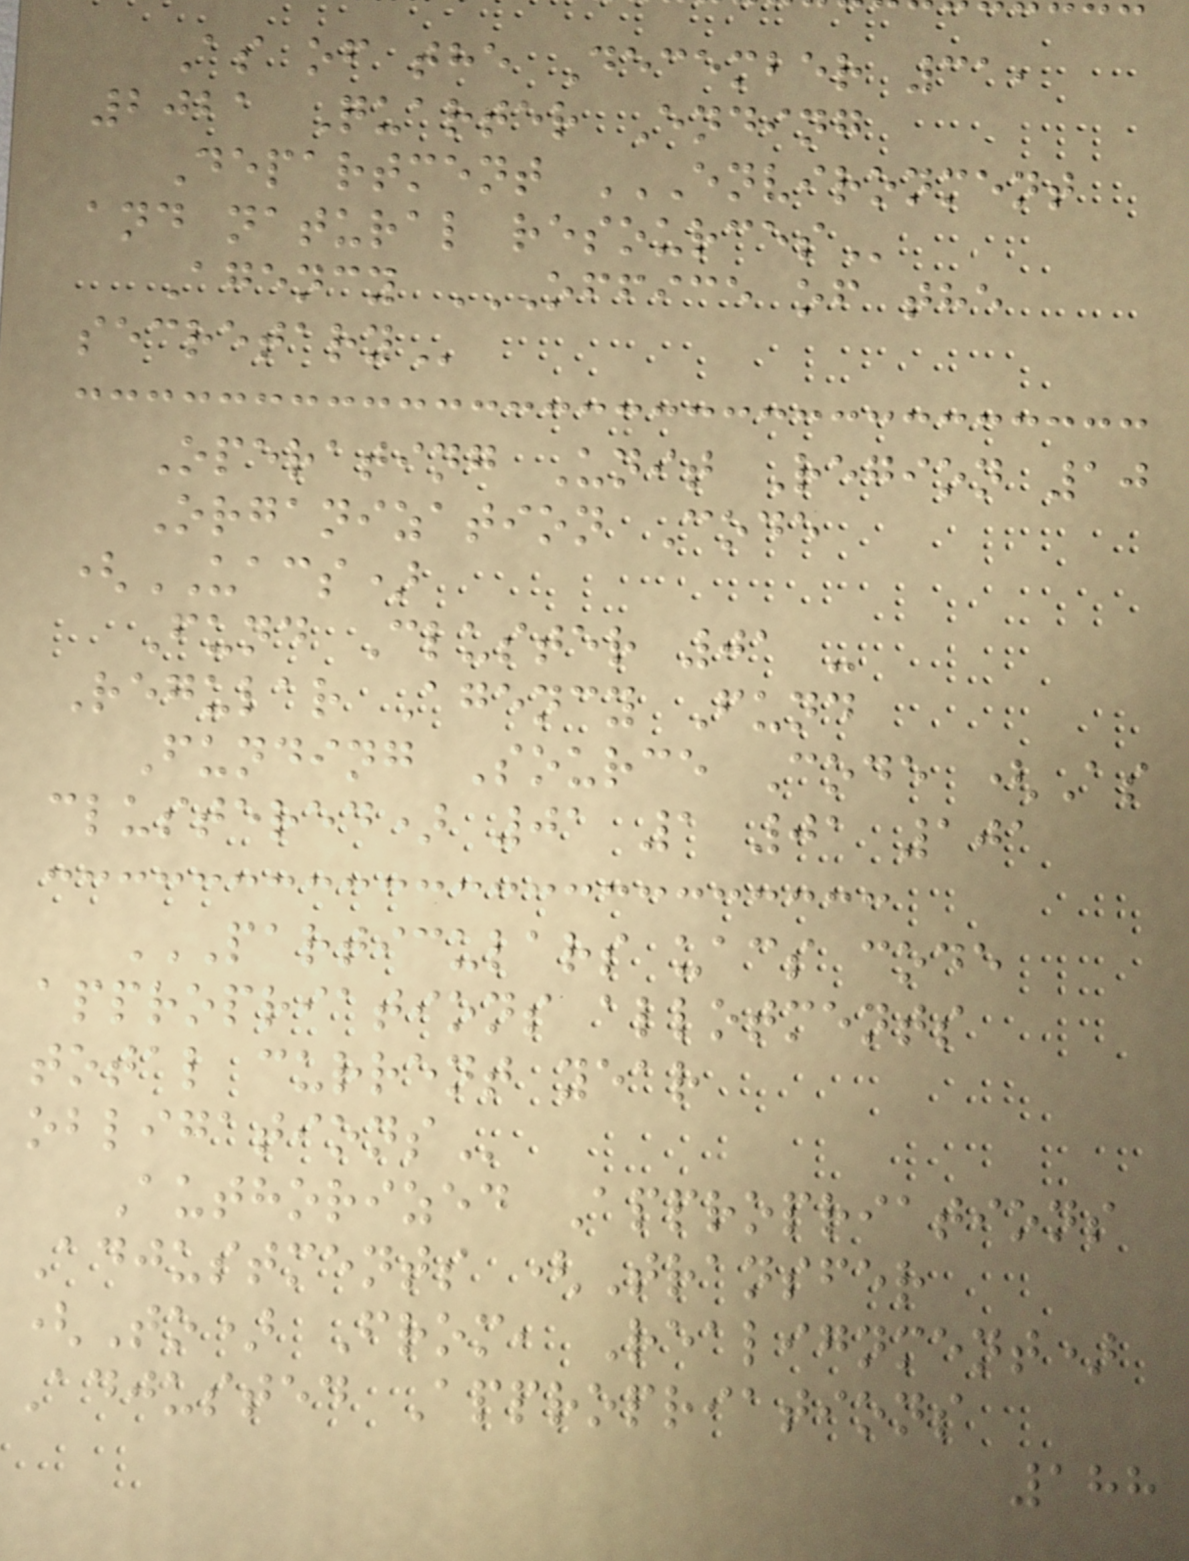As of the December 31,
2021 Quarter Ending
Department ENVIRONMENT
AND NATURAL RESOURCES
Agency OFFICE OF THE
SECRETARY
Operating Unit Region 10
Organization Code
(UACS)
Fund Cluster 01 -
Regular Agency Fund
Funding Source Code (As
clustered) 01 1 01 101
PARTICULARS UACS CODE
APPROPRIATIONS ALLOTMENTS
TOTAL CURRENT YEAR
OBLIGATIONS
Authorized Appropriations
Adjustments (Transfer
(To) From, Realignment)
Adjusted Appropriations
188
